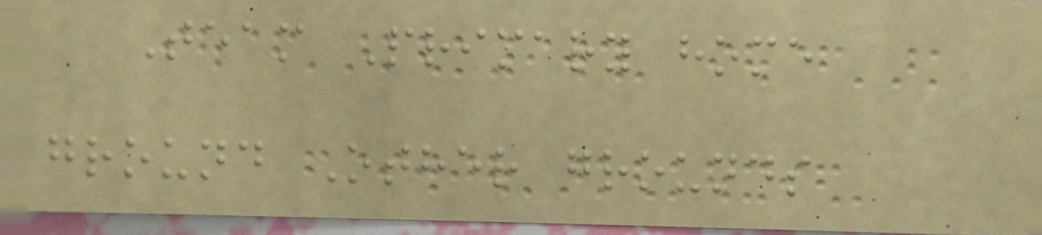Team Primary home
ground Other grounds
